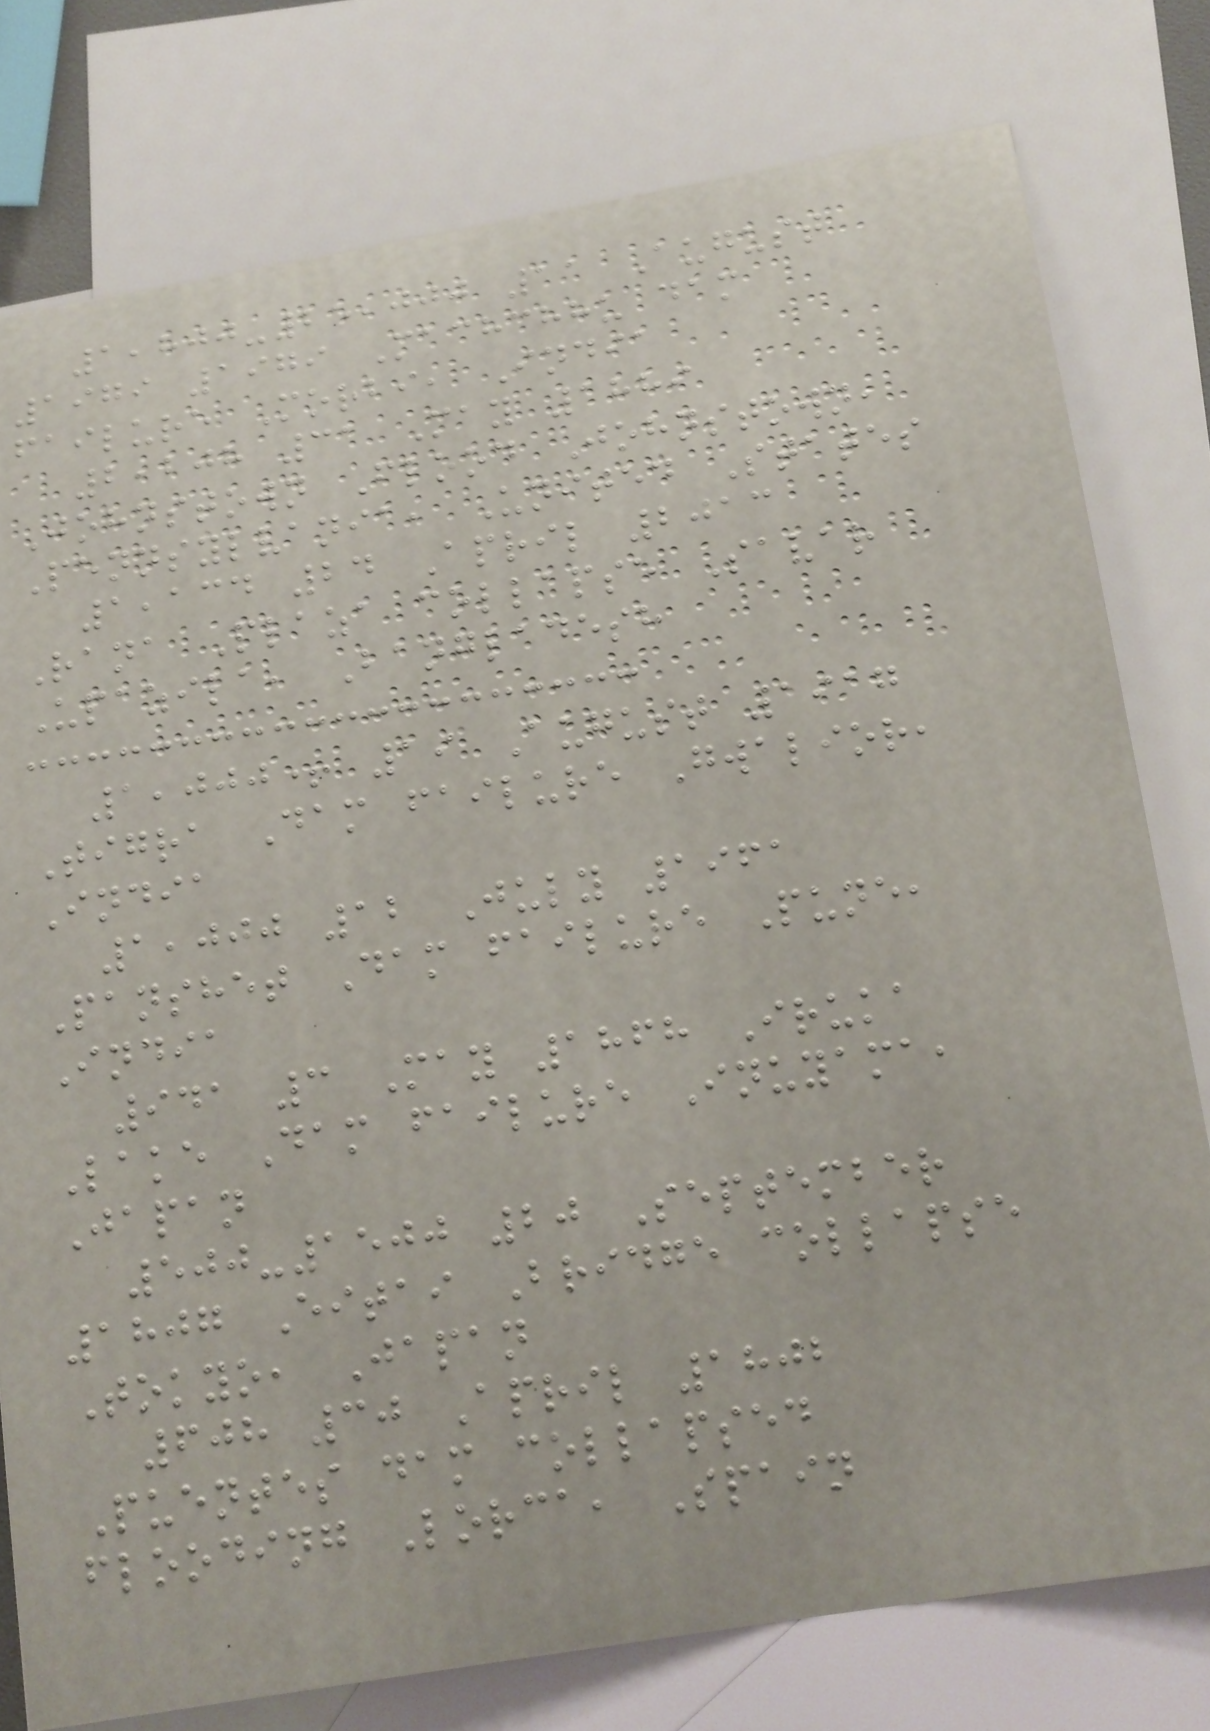1,800-25,000 11 August
1979 1979 Machchhu dam
failure Morbi, India
2,208 31 May 1889
Johnstown Flood Johnstown,
Pennsylvania, United States
1,134 24 April 2013
Rana Plaza collapse Savar
Upazila, Bangladesh
1,000+ 19 August 1917
Tigra Dam failure Gwalior,
India
1,000 12 July 1961
Panshet Dam failure Pune,
India
941 3 May 1868 Iruka
Lake Dam failure Inuyama,
Japan
500-1500 20 September
1807 Eitai Bridge collapse
Tokyo, Japan
608 30 April 1802
Puentes dam collapsed
flooding Lorca, Spain
